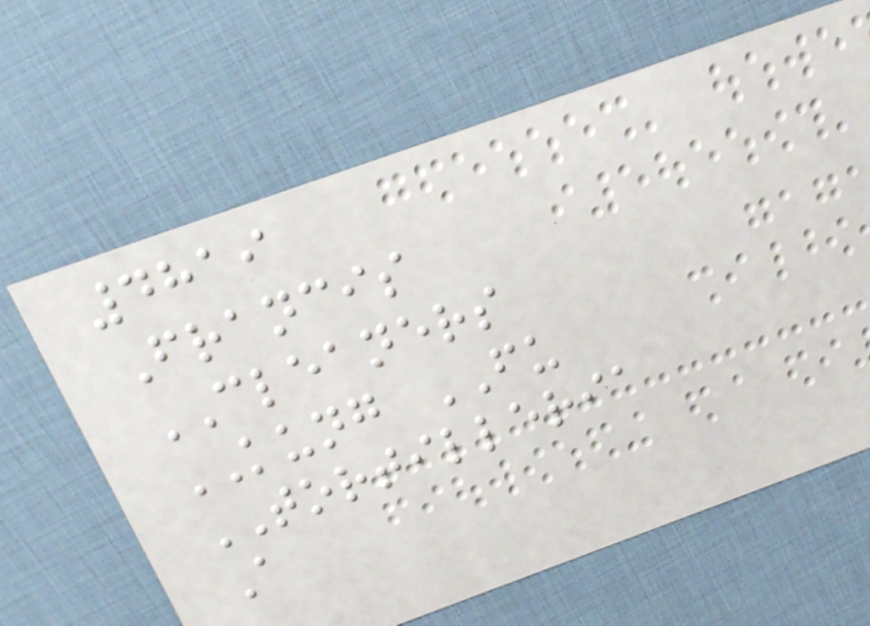4819
Francis
CLEANERS
KUNG FU
TORTILLERIA
A
